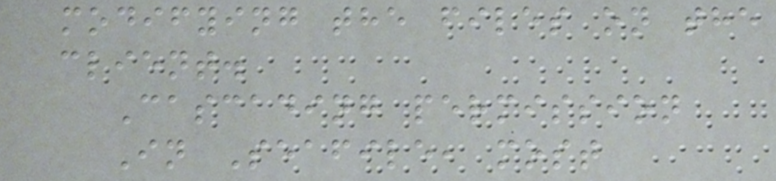modifying the files on the
client.
Cascading permission
In Seafile, most
